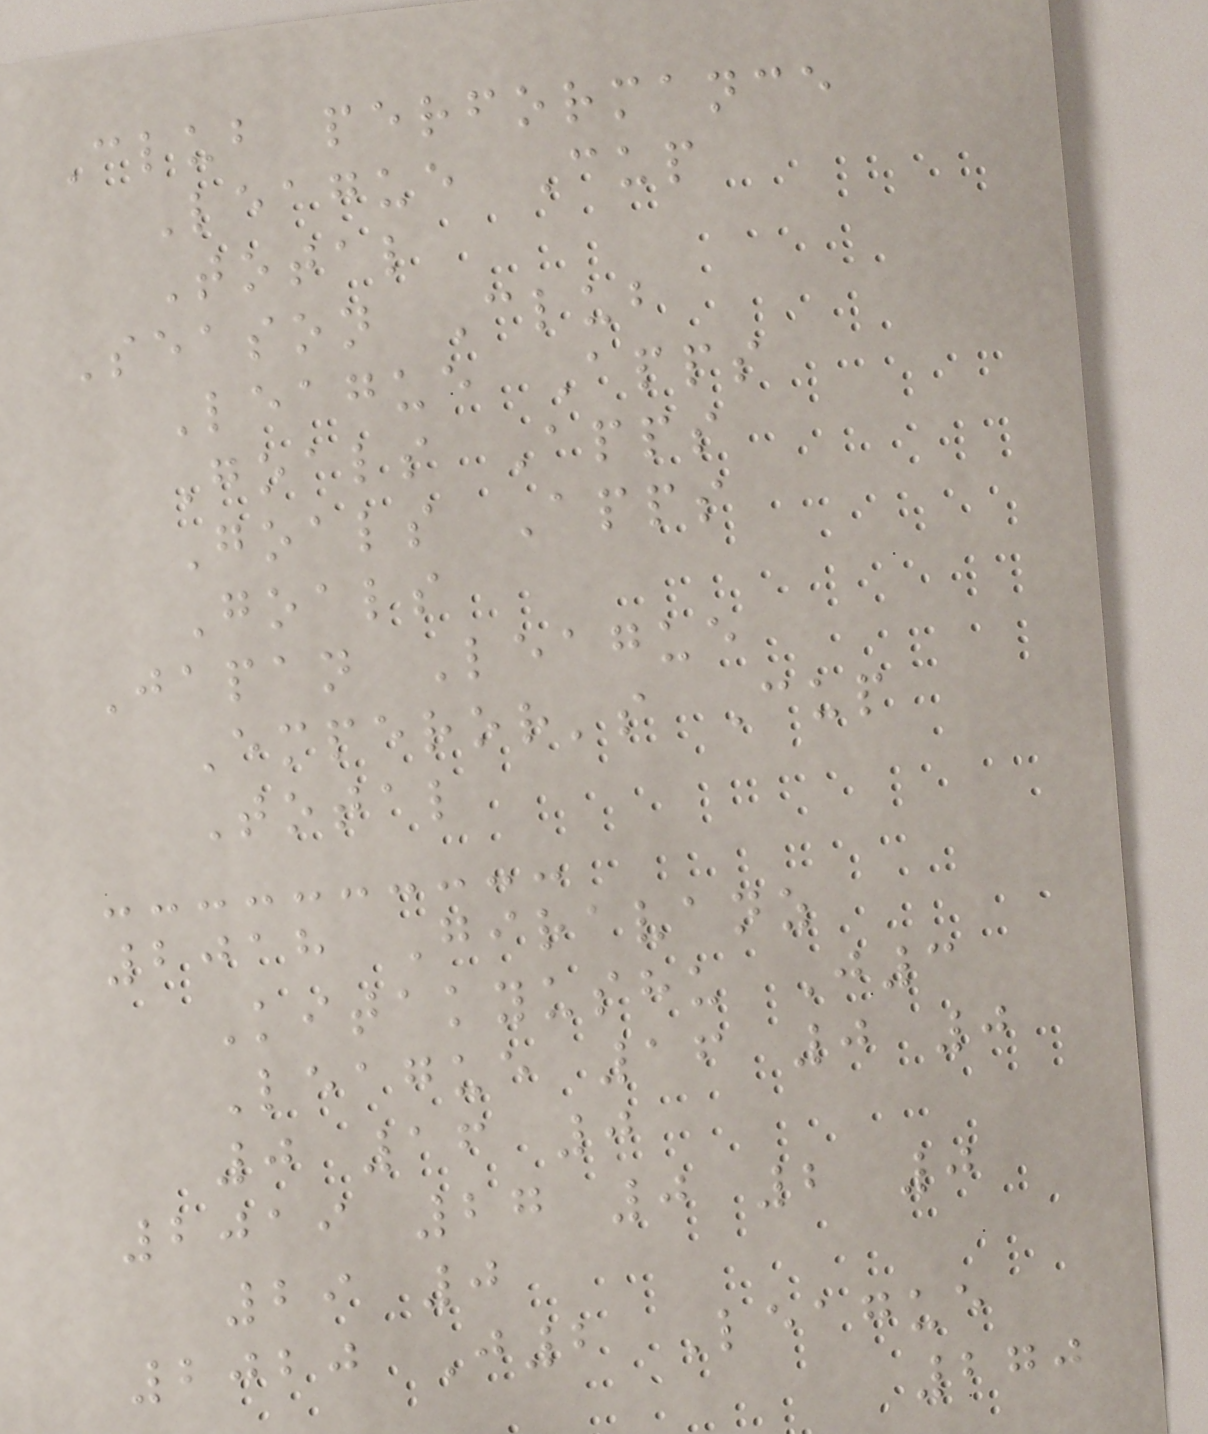Club performance
League Cup
Total
Season Club
League Apps
Goals Apps
Goals Apps
Goals
Japan League
Emperor's Cup
Total
2018 Giravanz
Kitakyushu J3
League 16 0 0
0 16 0
2019 27 0 2 0
29 0
2020 J2 League
270
